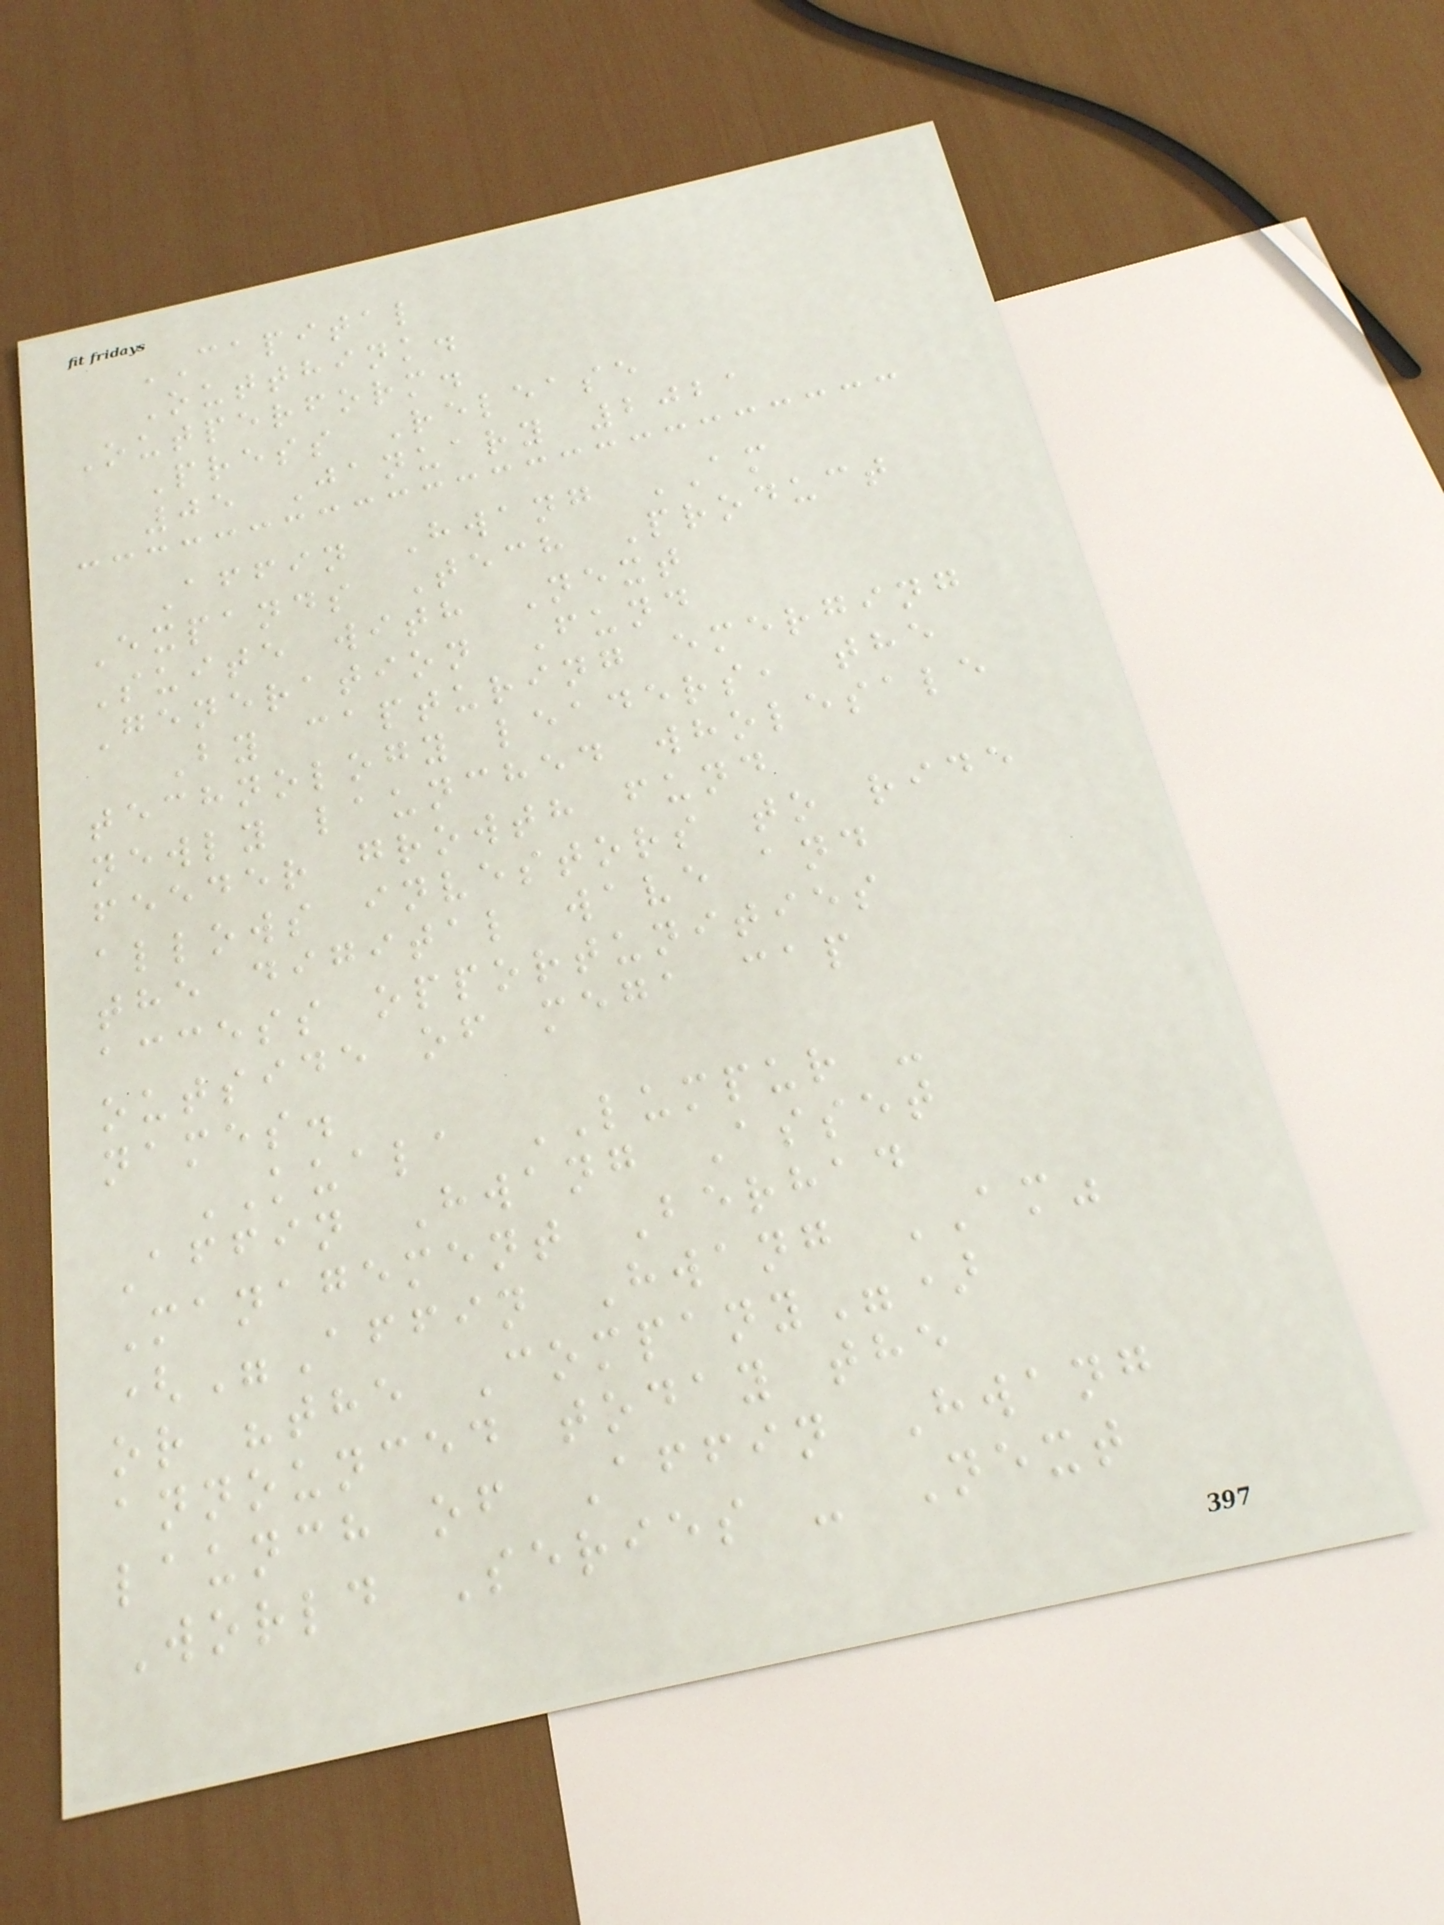CAPITAL
Outthink.
Outperform.
Press Release
05 January 2021
Affin Hwang AM
Expands Tech Product
Suite with Next
Generation Fund
By capturing emerging
technology leaders, the
newly launched wholesale
feeder growth fund
allows investors to ride
the digital wave and
access opportunities
outside of mega cap
names.
KUALA LUMPUR -
Affin Hwang Asset
Management Berhad
("Affin Hwang AM"
or "the Company")
announced today the
launch of Affin Hwang
World Series - Next
